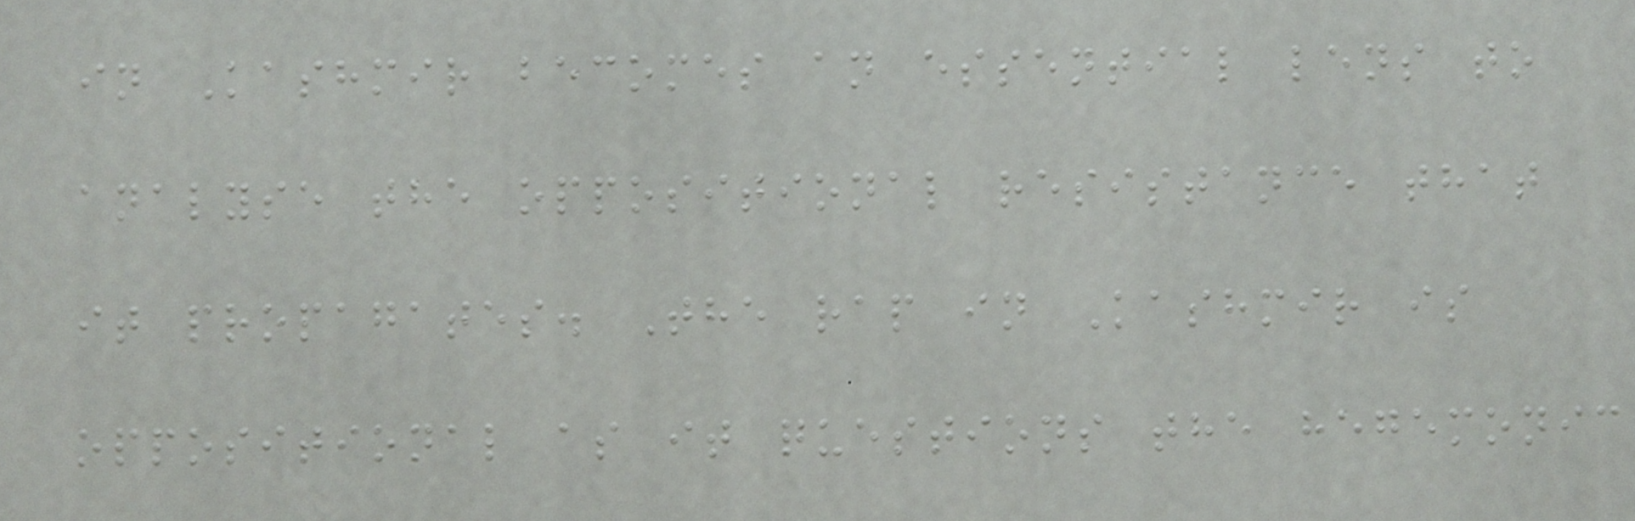in Kashmir becomes an essential lens to
analyse the oppositional resistance that
it propagates. The rap in Kashmir is
oppositional as it questions the hegemonic
